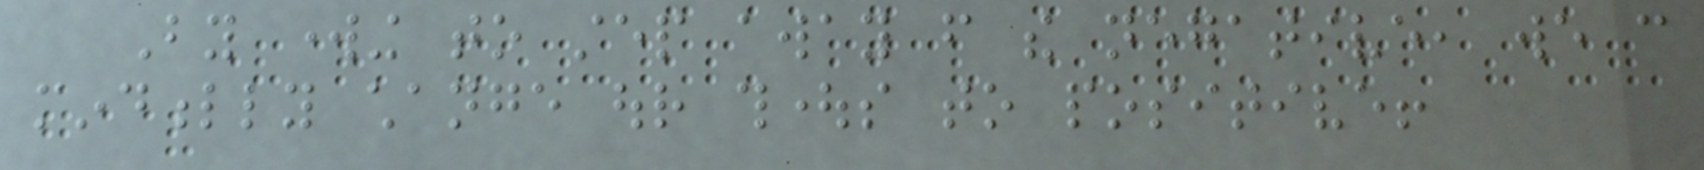By working to step away from the negative, we can
mindfully change our thoughts to positive!
